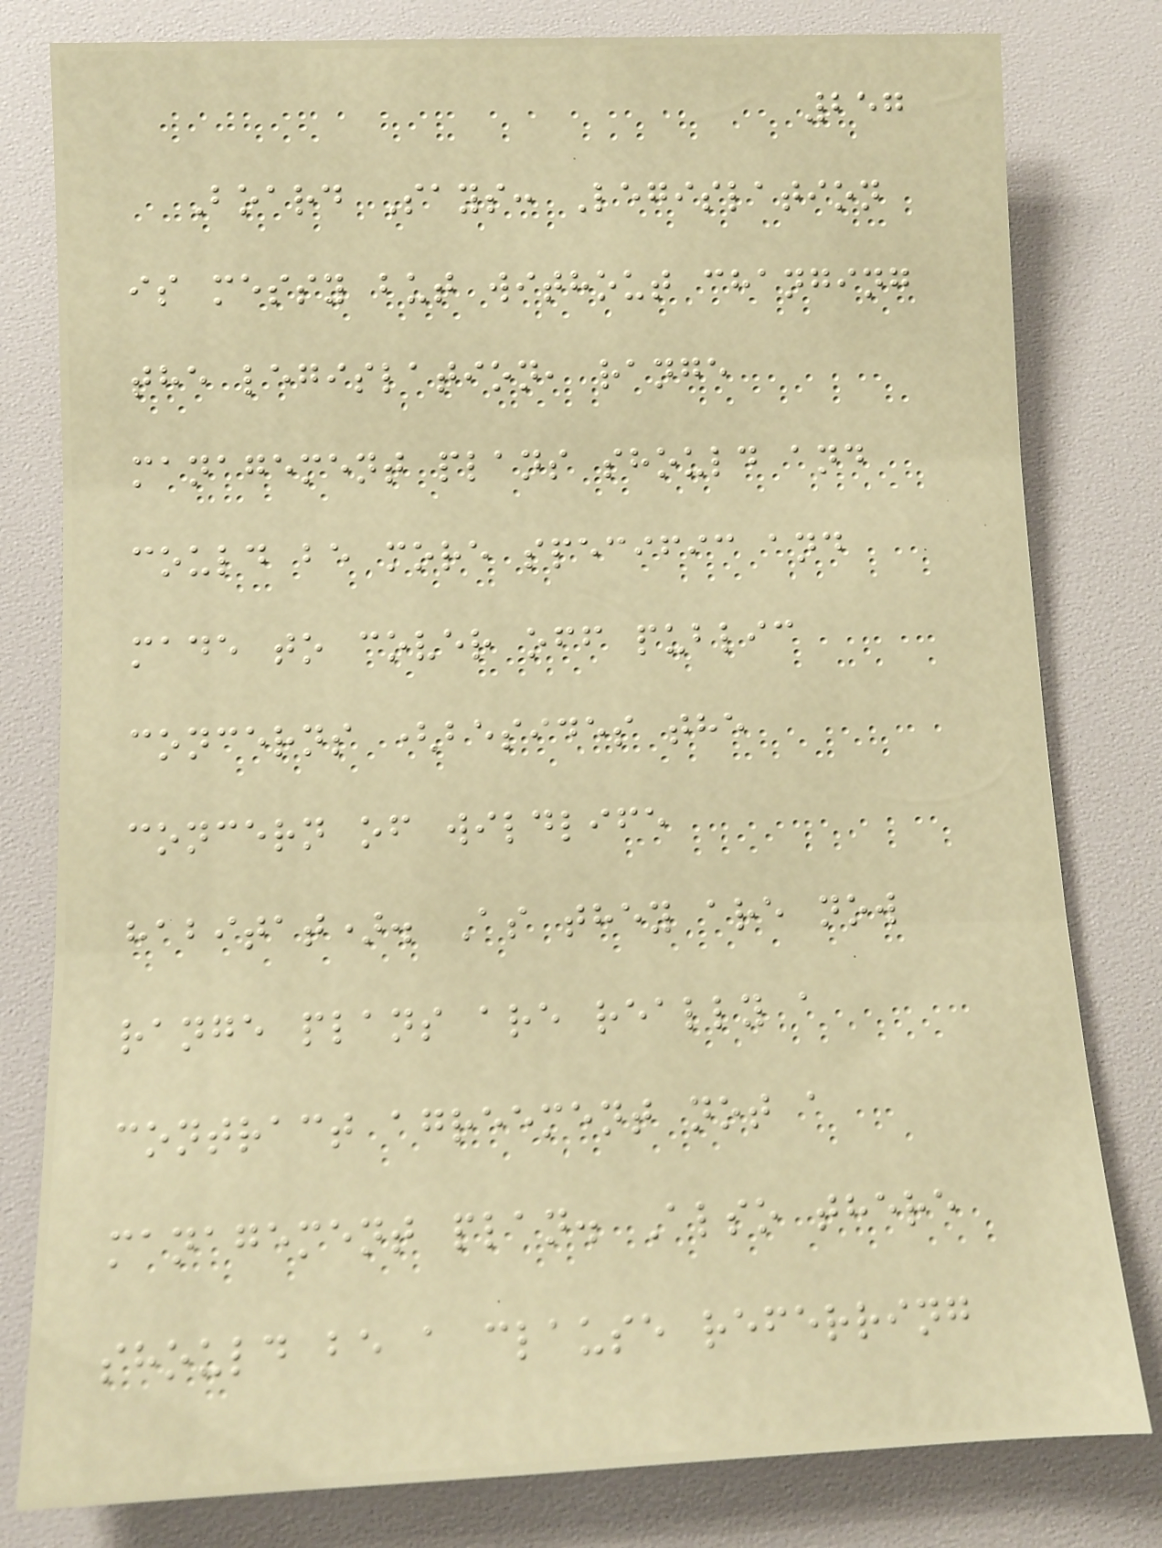257
Board Says: Legislation
is messy but without changing
the legislation, range
management plans should and
could be more specific and
made to cover off public
concerns (besides the
concern of wildlife
habitat). As they are now
range plans are really a
contract agreement not a
management plan. Also there
should be a clause referring
